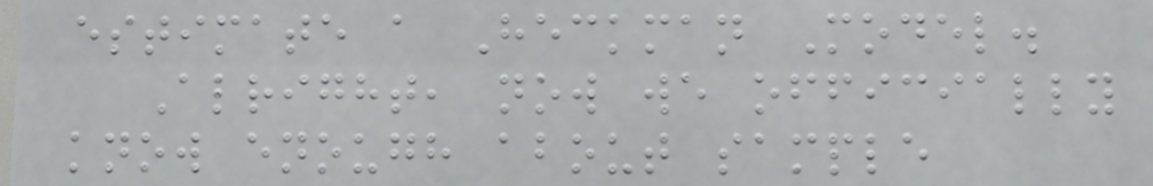estimate a Heckman Model.
Alright, now we officially
know enough about sample
